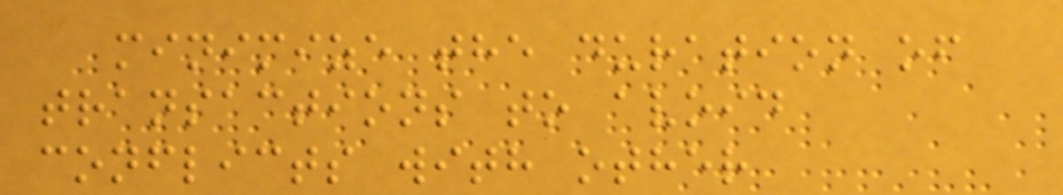minimize the duration of
transactions to avoid
conflicts with other
